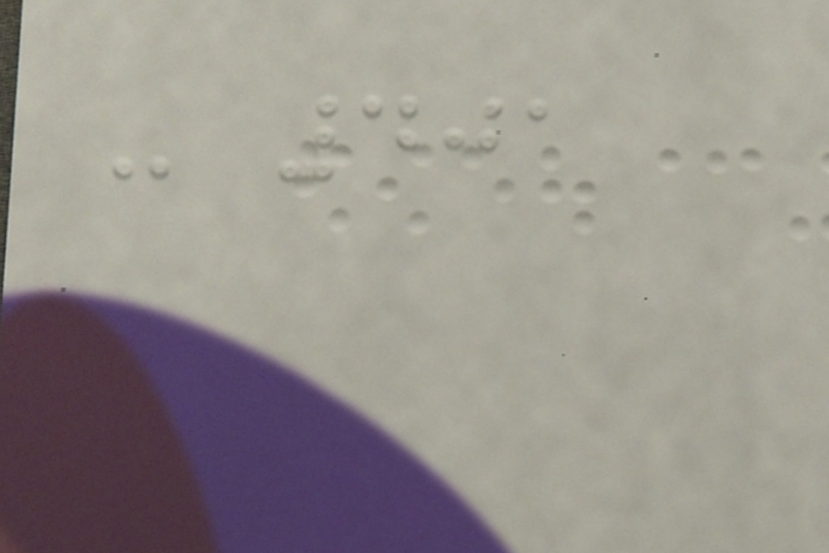- 401
